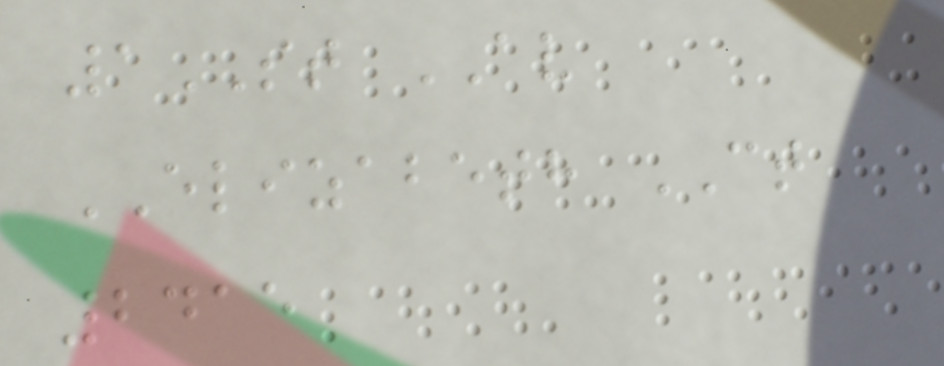1ST AV
ELIZABETH CT
2415
